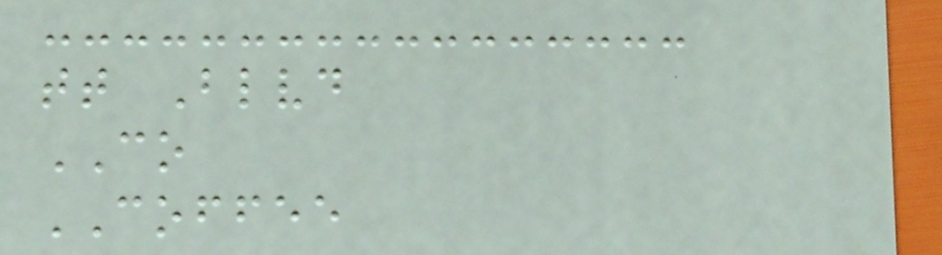tt Blvd
CO
COFFEE
